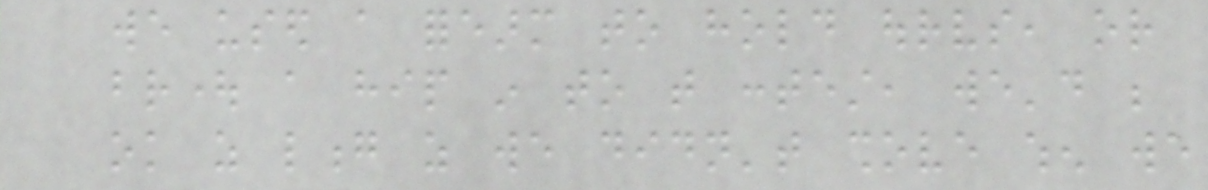we used a forearm to hold ourselves, or
brought a hip in to that contest, we'd be
ok as long as we didn't shove when we
